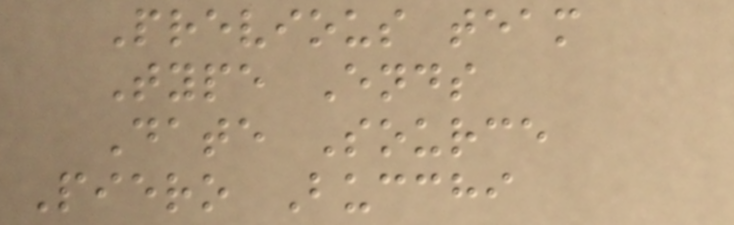Previous team
Type Ends
Date Source
Piero Bucchi
